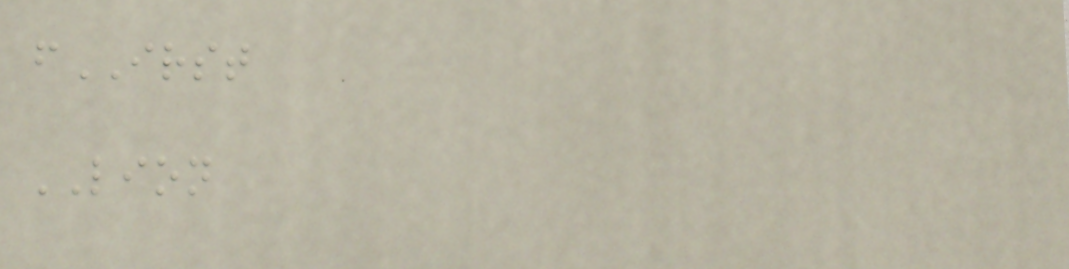fIRST
LION
